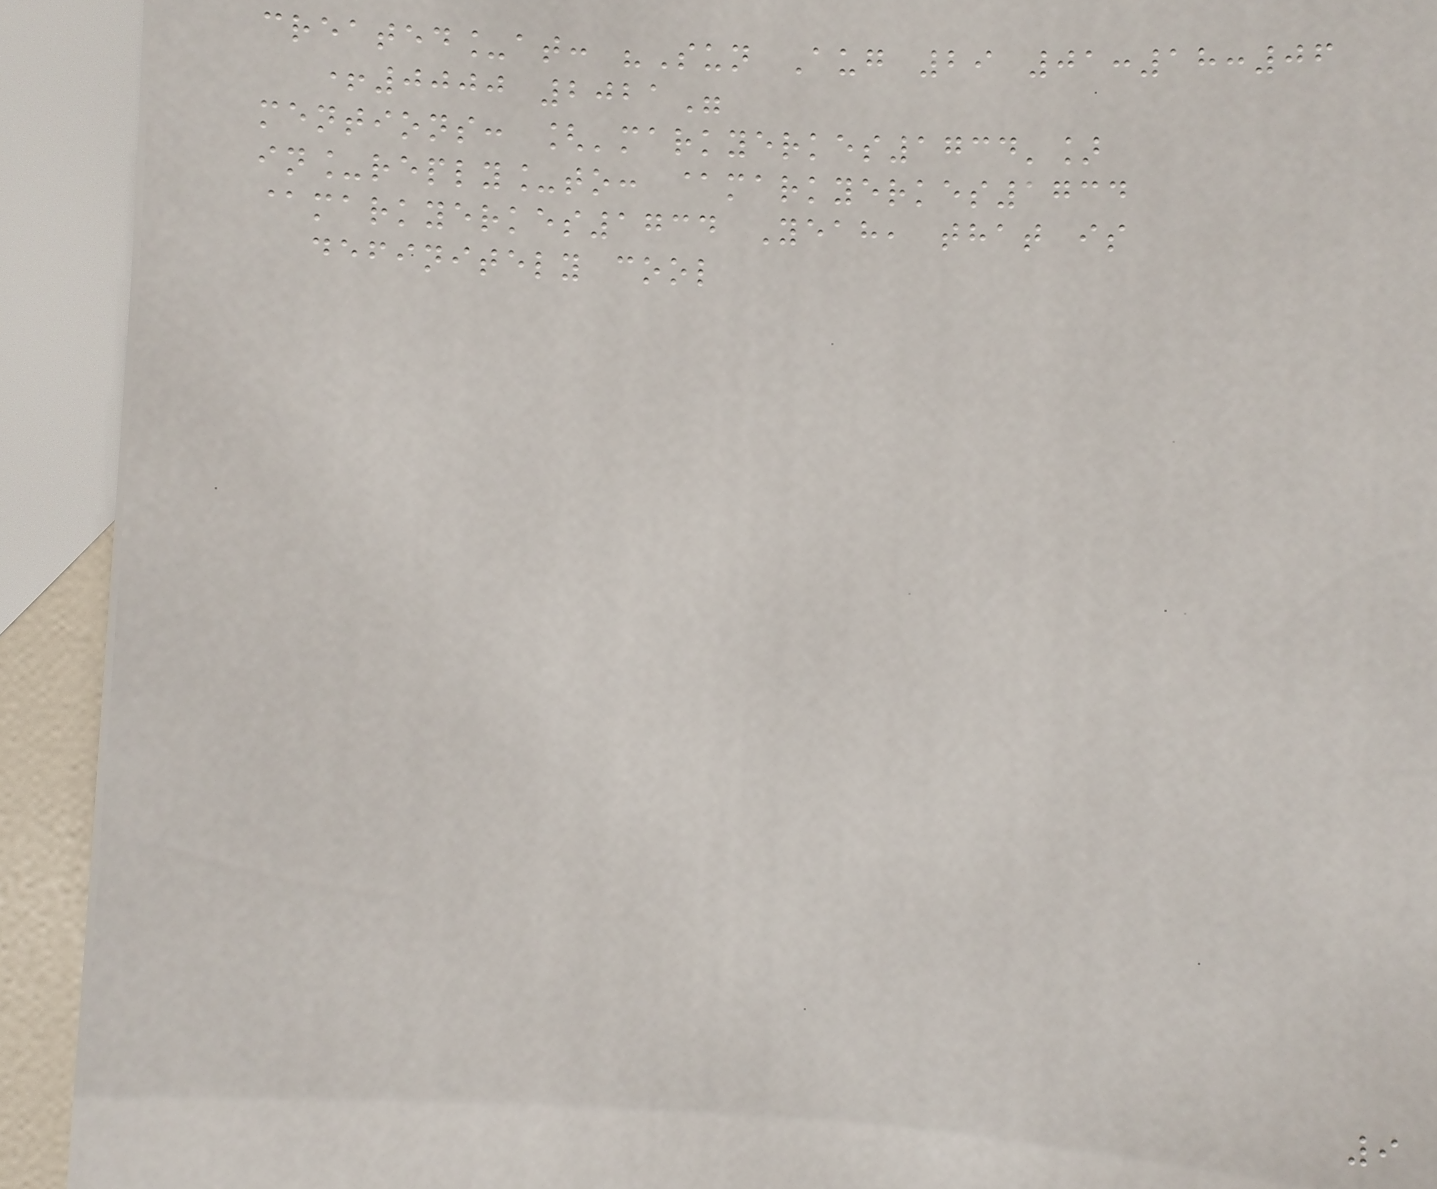created_at: "Sun Aug 29 01:18:06
+0000 2021"
mentions: ['markyerkes1734']
in_reply_to: @markyerkes1734
@markyerkes1734 Yeah, that is
definitely cool
9
